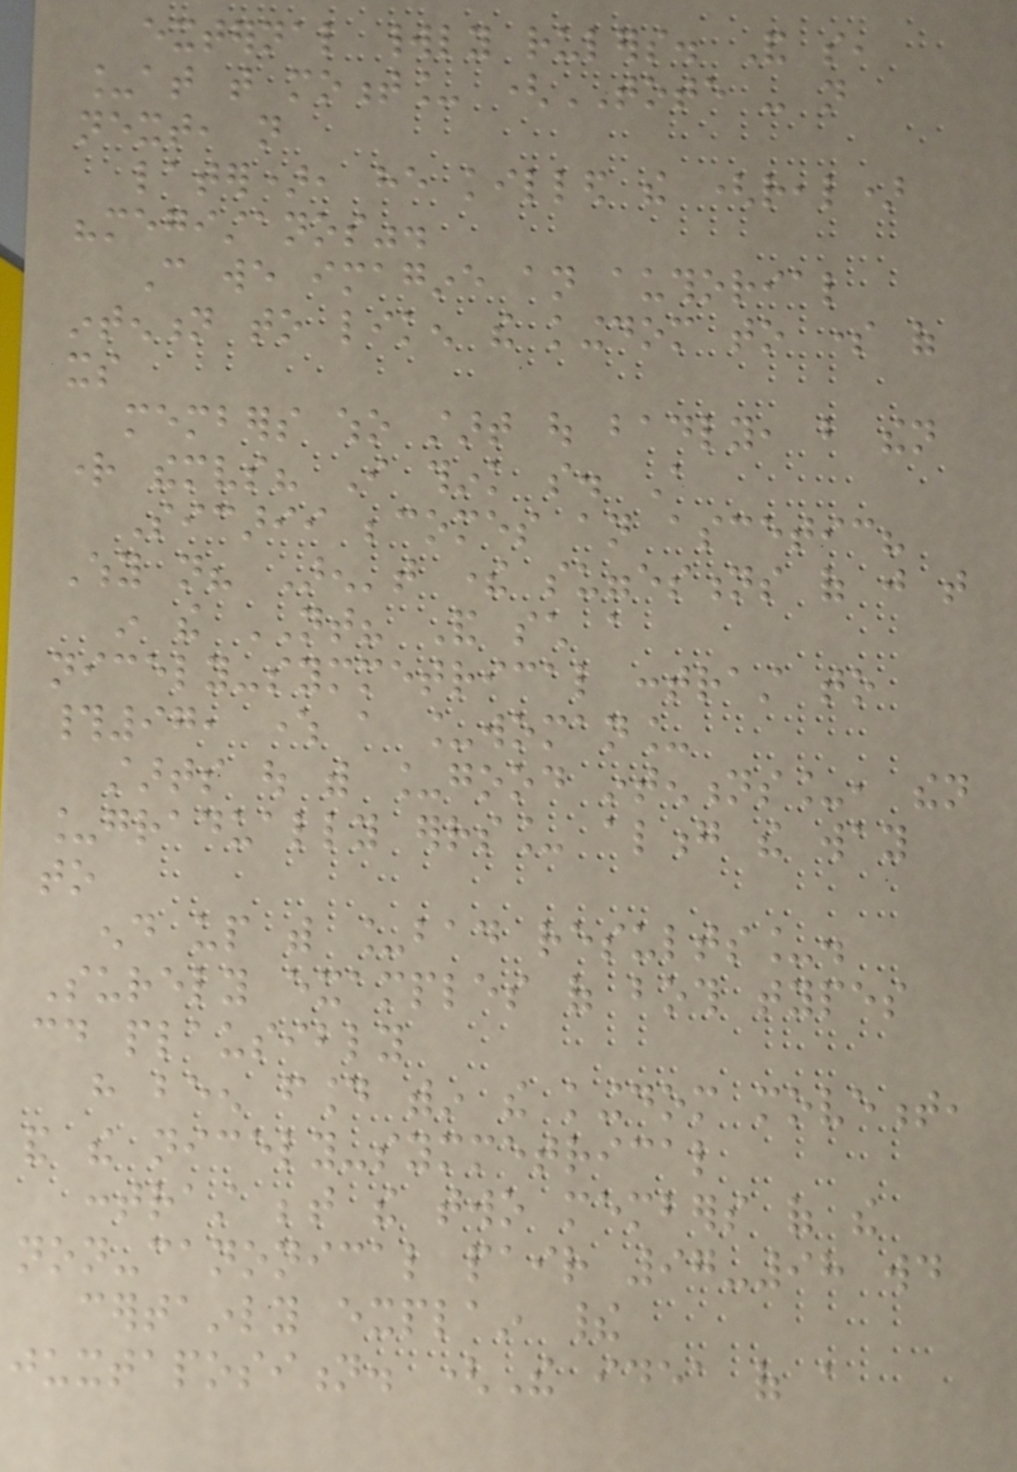external worldly rulers. And so,
_at that moment_ (TOTE - not
next, not
later), he killed the (real)
"megistanos".
Can we imagine an authorial
intention to liken the kingdom to some of
its
members who start out badly, but then
right themselves? I think so. A
Sicarii becomes an ascetic?
Why not? Aren't there suggestions of just that
in the NT? And such a
nicely-symmetrical contrast to
#97, where a _woman_
starts out with _good intentions_, then
_gradually errs_ along the way
to
end up with _bad results_.
Surely examples of both types
could plausibly
have been found within the kingdom movement,
and the nicely-symmetrical
contrast between the two members of the
non-canonical pair 97-98 would
certainly explain their
juxtaposition. (The idea of a
